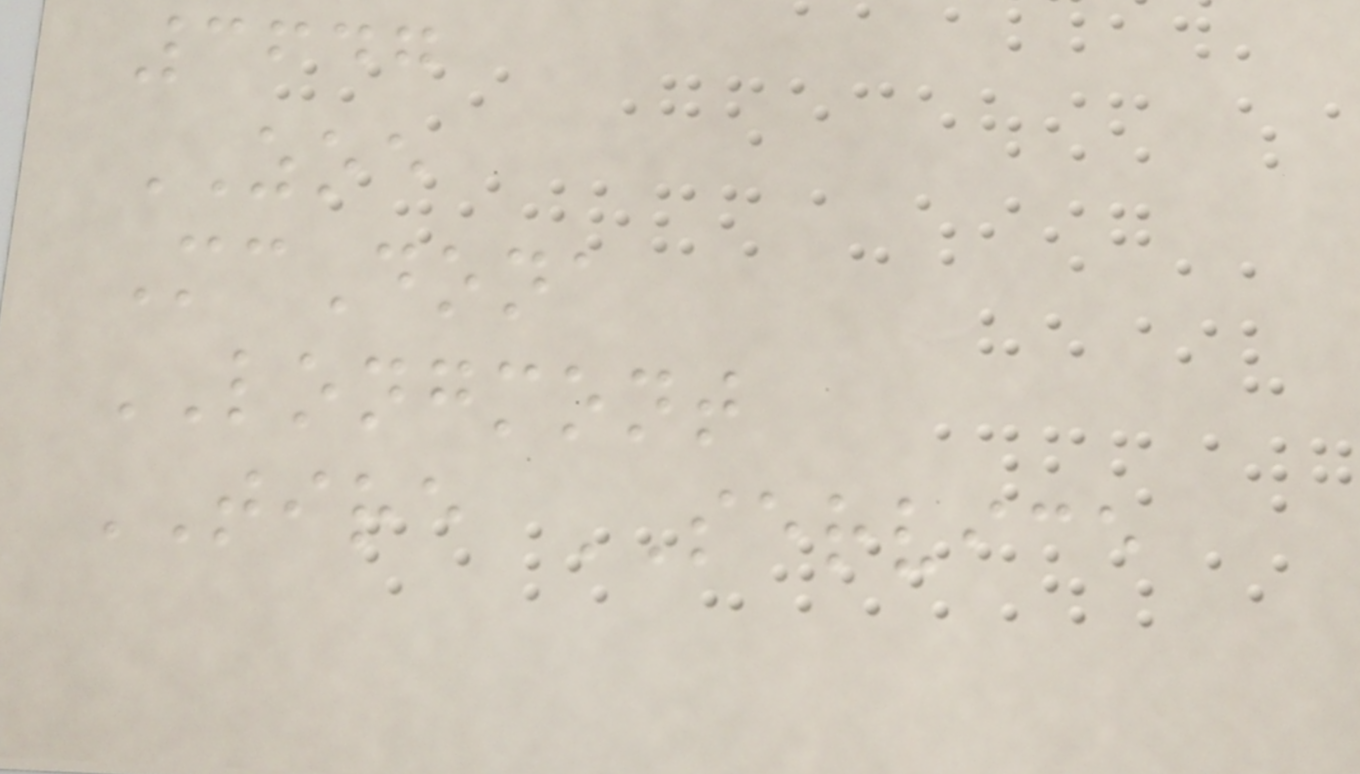3647
ZOE
McDona
LONGMONT
TIRE SERVICE
